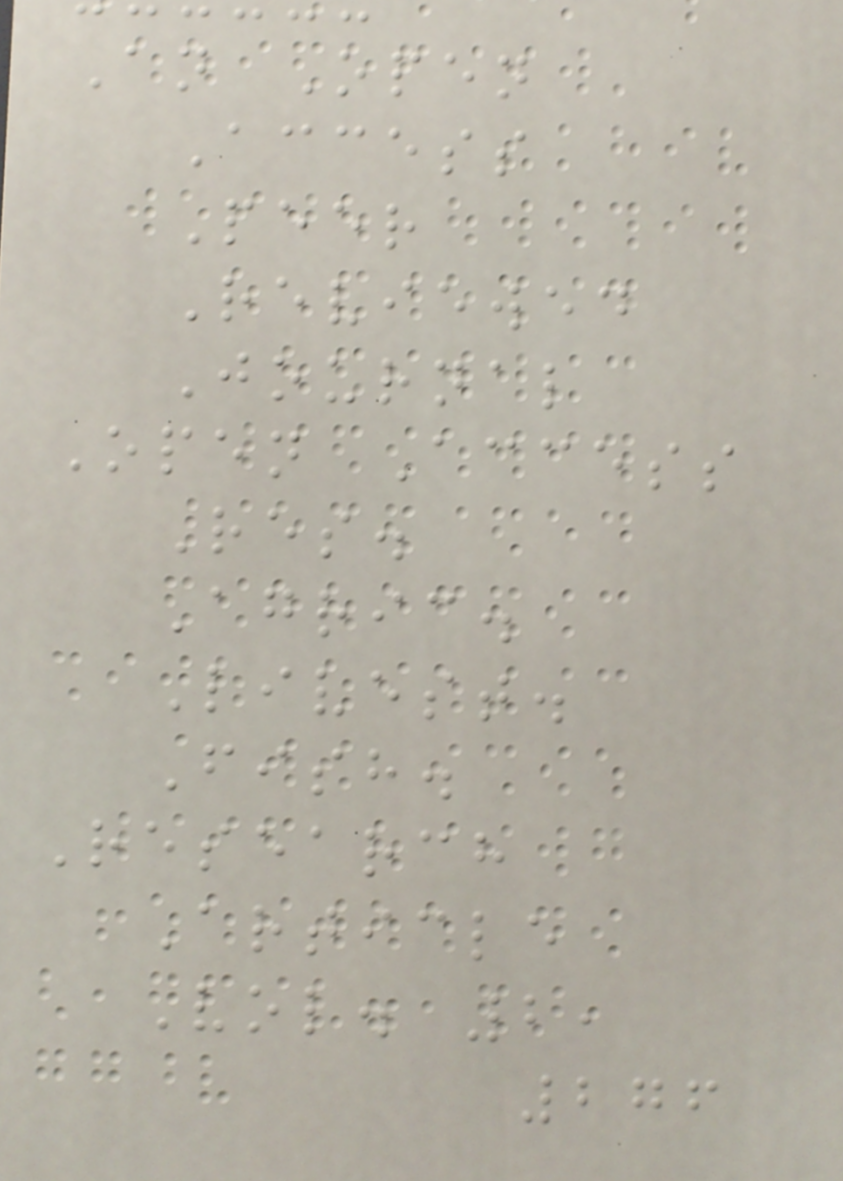An Open
Access
Peer
Reviewed
Journal
Open Access
Res.
Agric.
Livest.
Fish.
Research
Article
Vol. 2,
276
